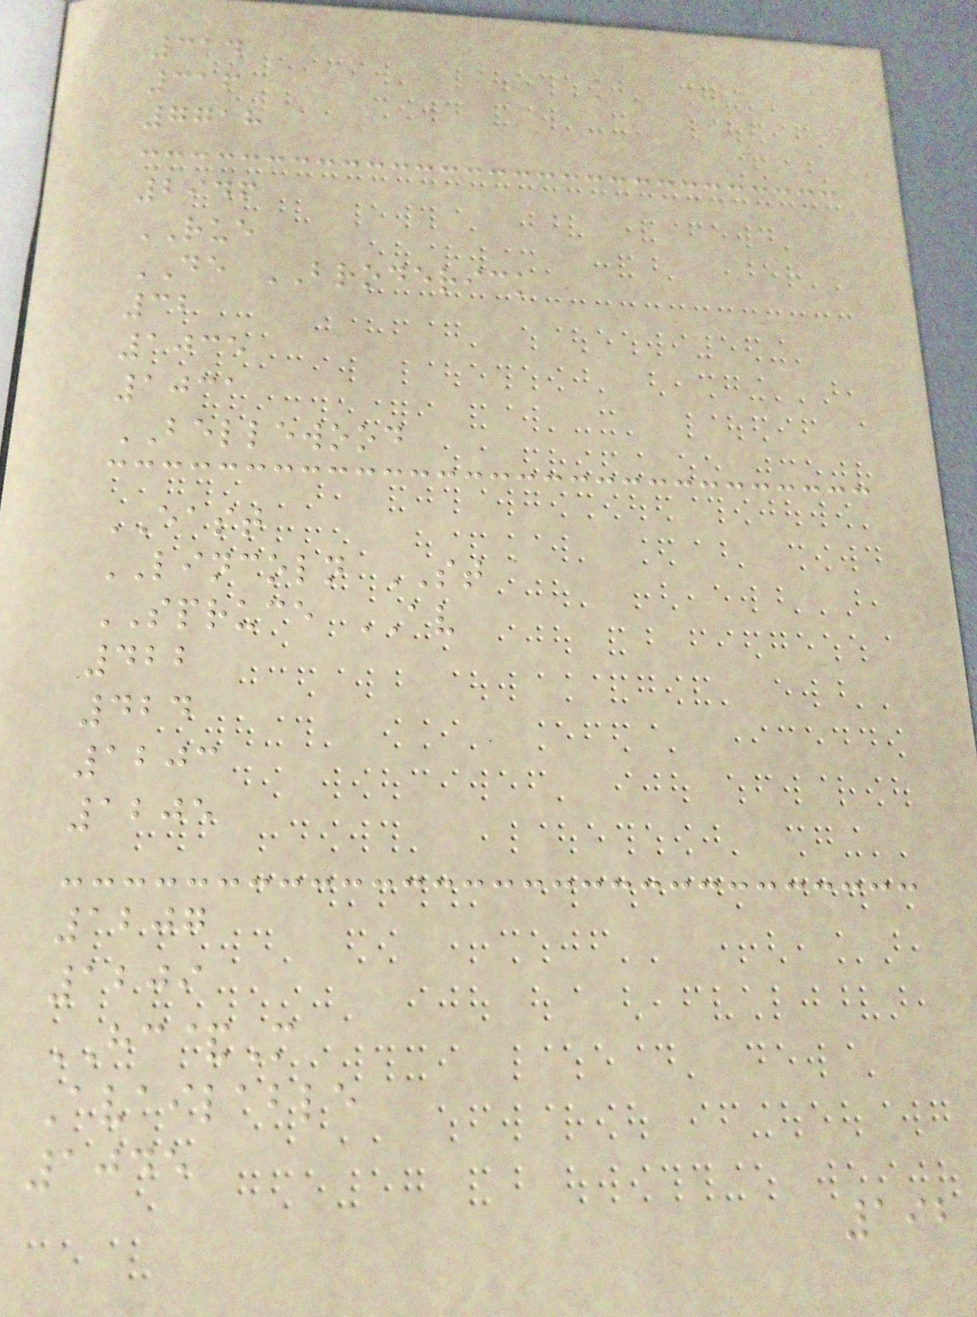314
316
7718
2946
RUE
DE BRODERICK
32
1035
1031
BELLEWOOD
EAST
LINCOLN ST
SPRUCE AV
422
424
1203
1205
1207
1209
HC&M
Available
1045
192
